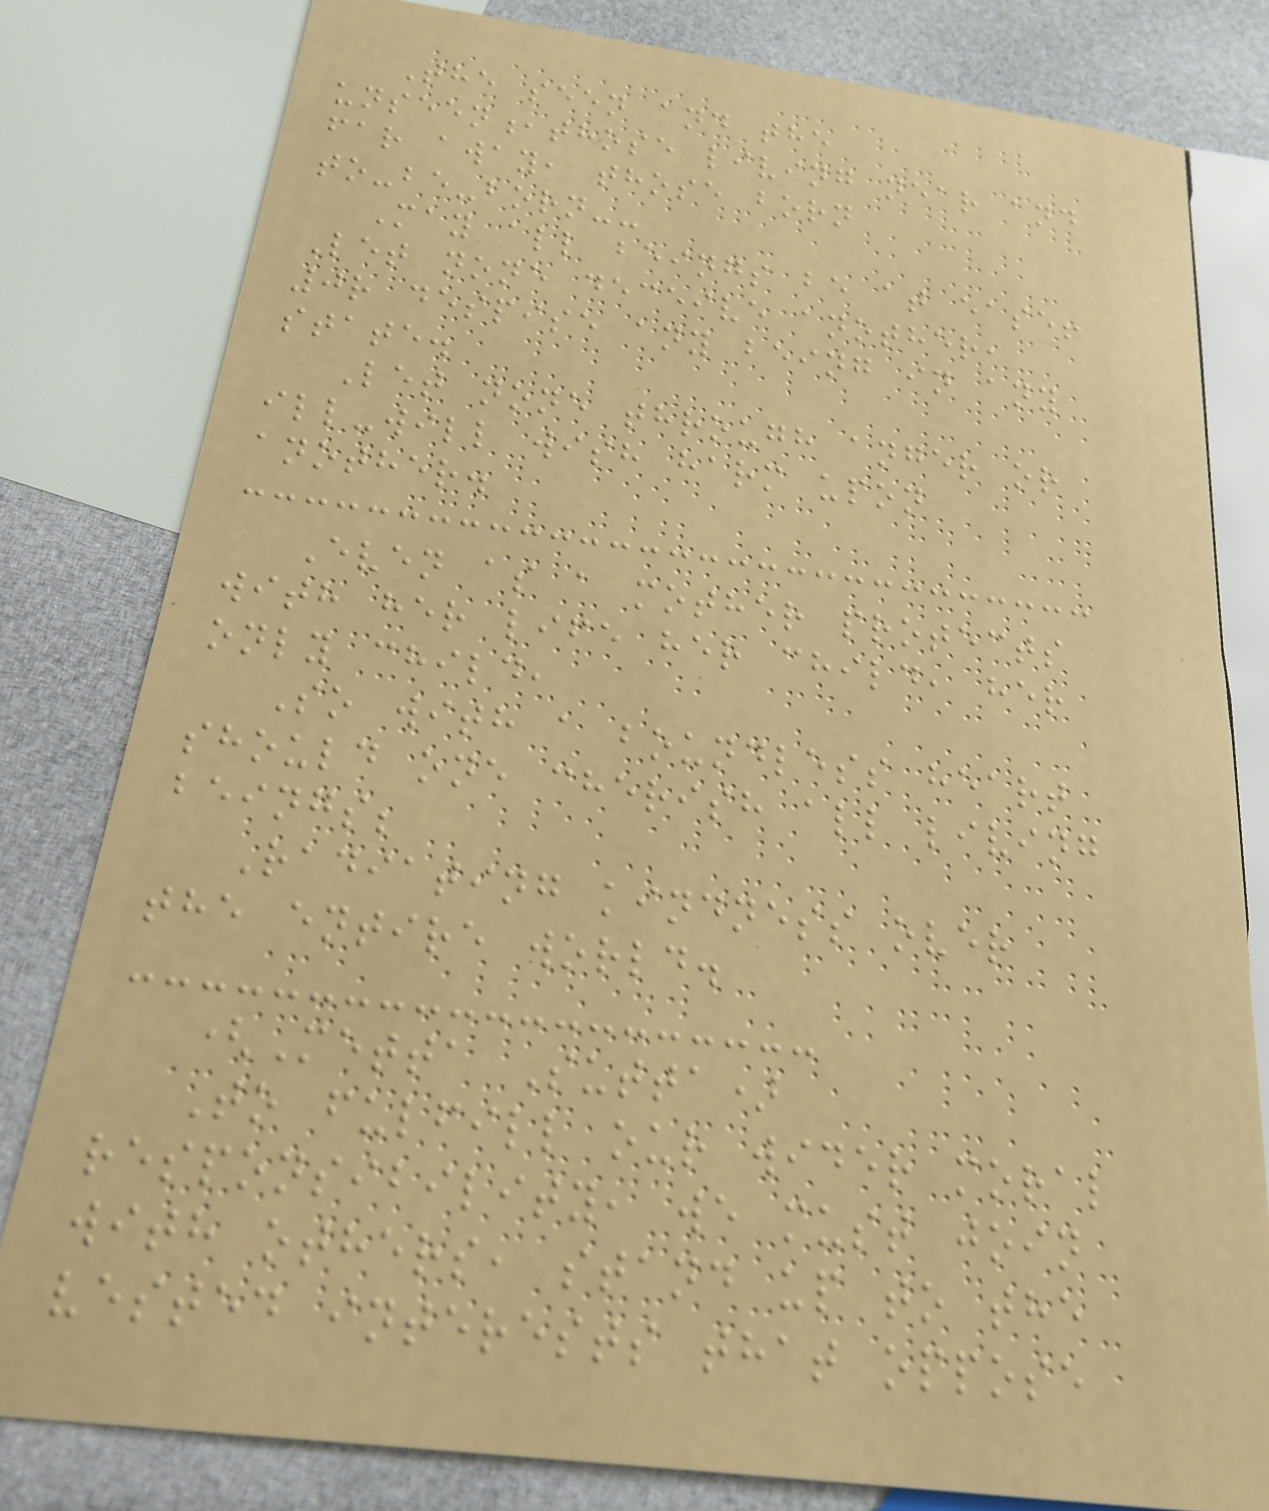The seen and the
unseen,those living near and
far away, those born
to-be-born--
May all beings be at ease!
Let none deceive another,
0r despise any being in any
state.
Let none through anger or
ill-will wish harm upon
another.
Even as a mother protects
with her life her child, her
only child,
So with a boundless heart
should one cherish all living
beings;
Radiating kindness over
the entire world.
(Metta Sutta)
To fulfill our wider moral
responsibility, we must join
with others, stand up to the
vested interests that oppose
